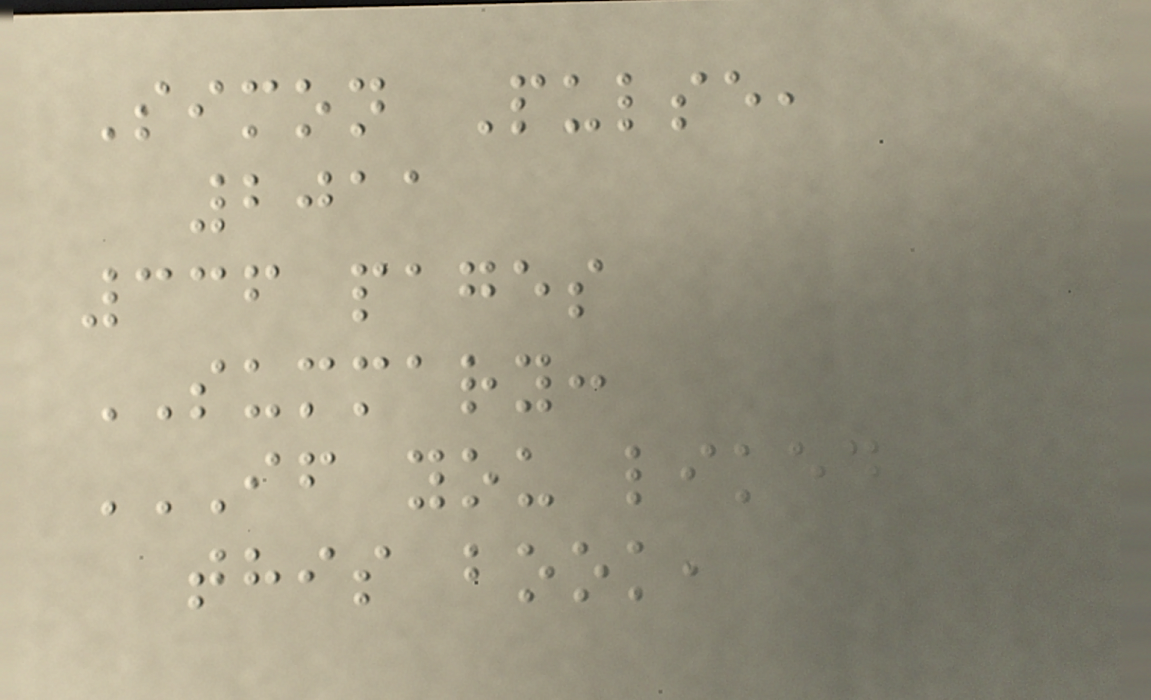Simon Pulse,
2011
336 pages
SUMMARY:
IF YOU LIKED
THIS BOOK,
